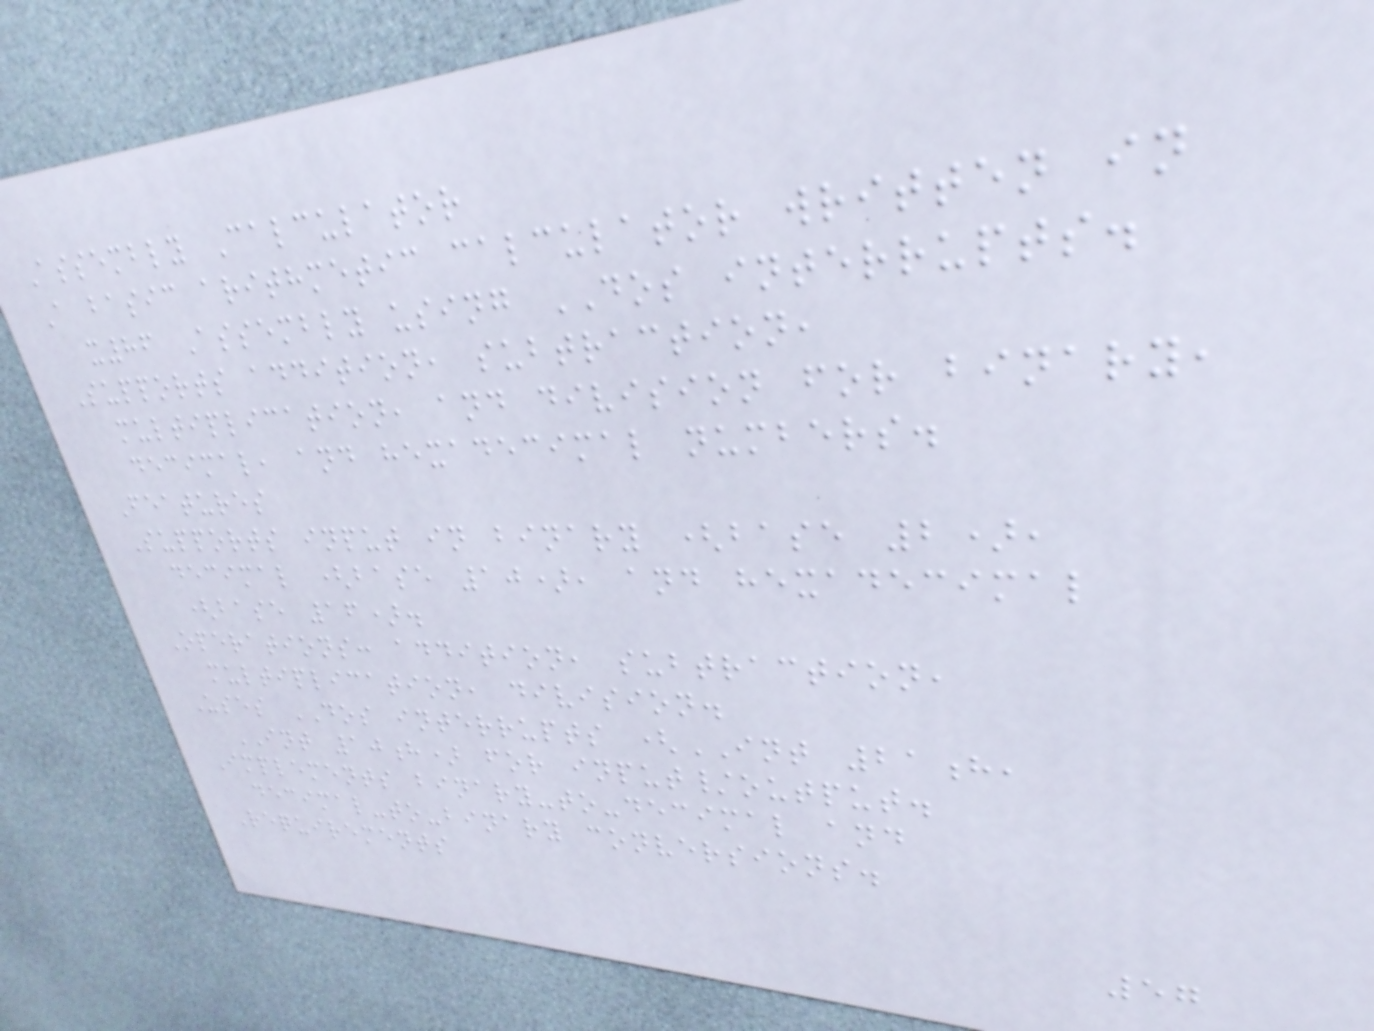Assembly Calculator
A basic arithmetic calculator written in
x86 Assembly using DOS interrupts.
Supports addition, subtraction,
multiplication, and division for binary,
decimal, and hexadecimal numbers.
Features
Supports input in binary (base 2),
decimal (base 10), and hexadecimal
(base 16).
Operations: addition, subtraction,
multiplication, division.
Uses DOS interrupts (INT 21h,
INT 10h) for input/output.
Implements binary-to-decimal and
decimal-to-binary conversions.
Requirements
57
